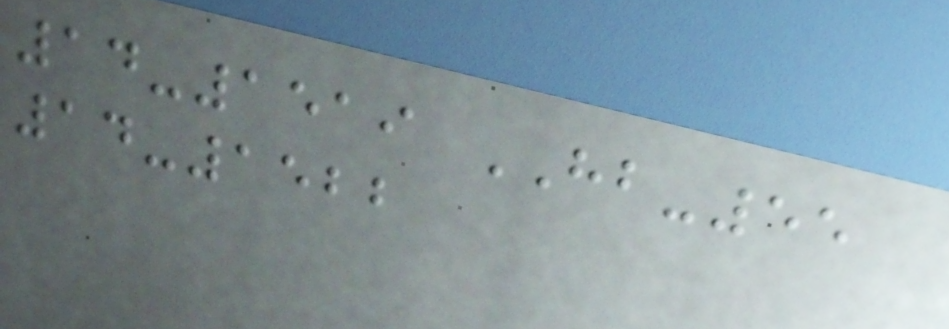14-1519 HB-55
14-1522
